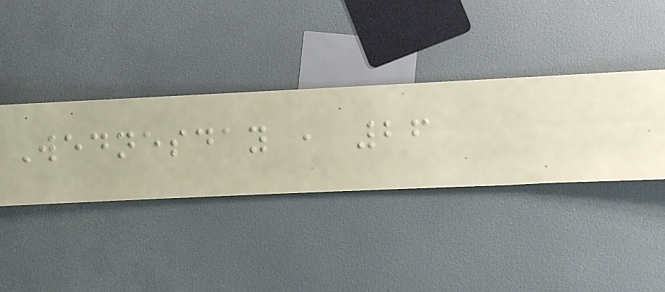Wednesday , 26
